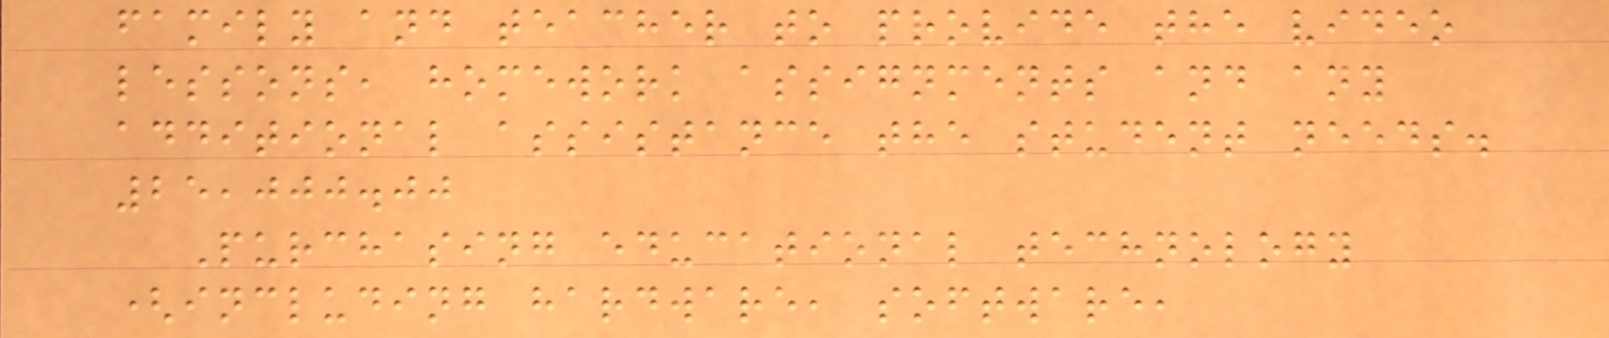family and teacher to provide the video
lessons, homework assignments and any
additional assistance the student needs.
25,000.00
Purchasing educational technology
(including hardware, software,
